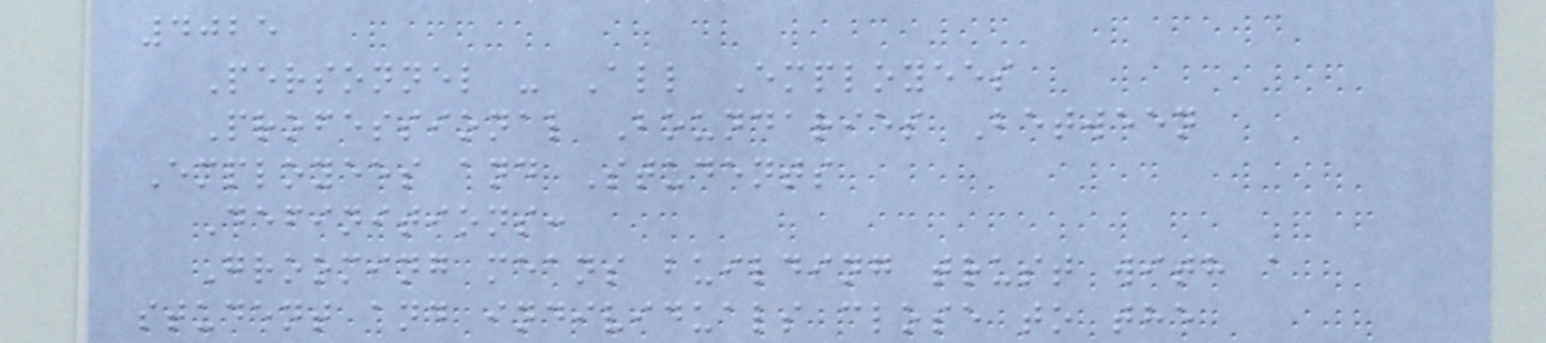4025
Personnel - All Employees
Professional Boundaries Between
Employees and Students
Definitions:
Grooming means building trust with a
student and individuals close to the
